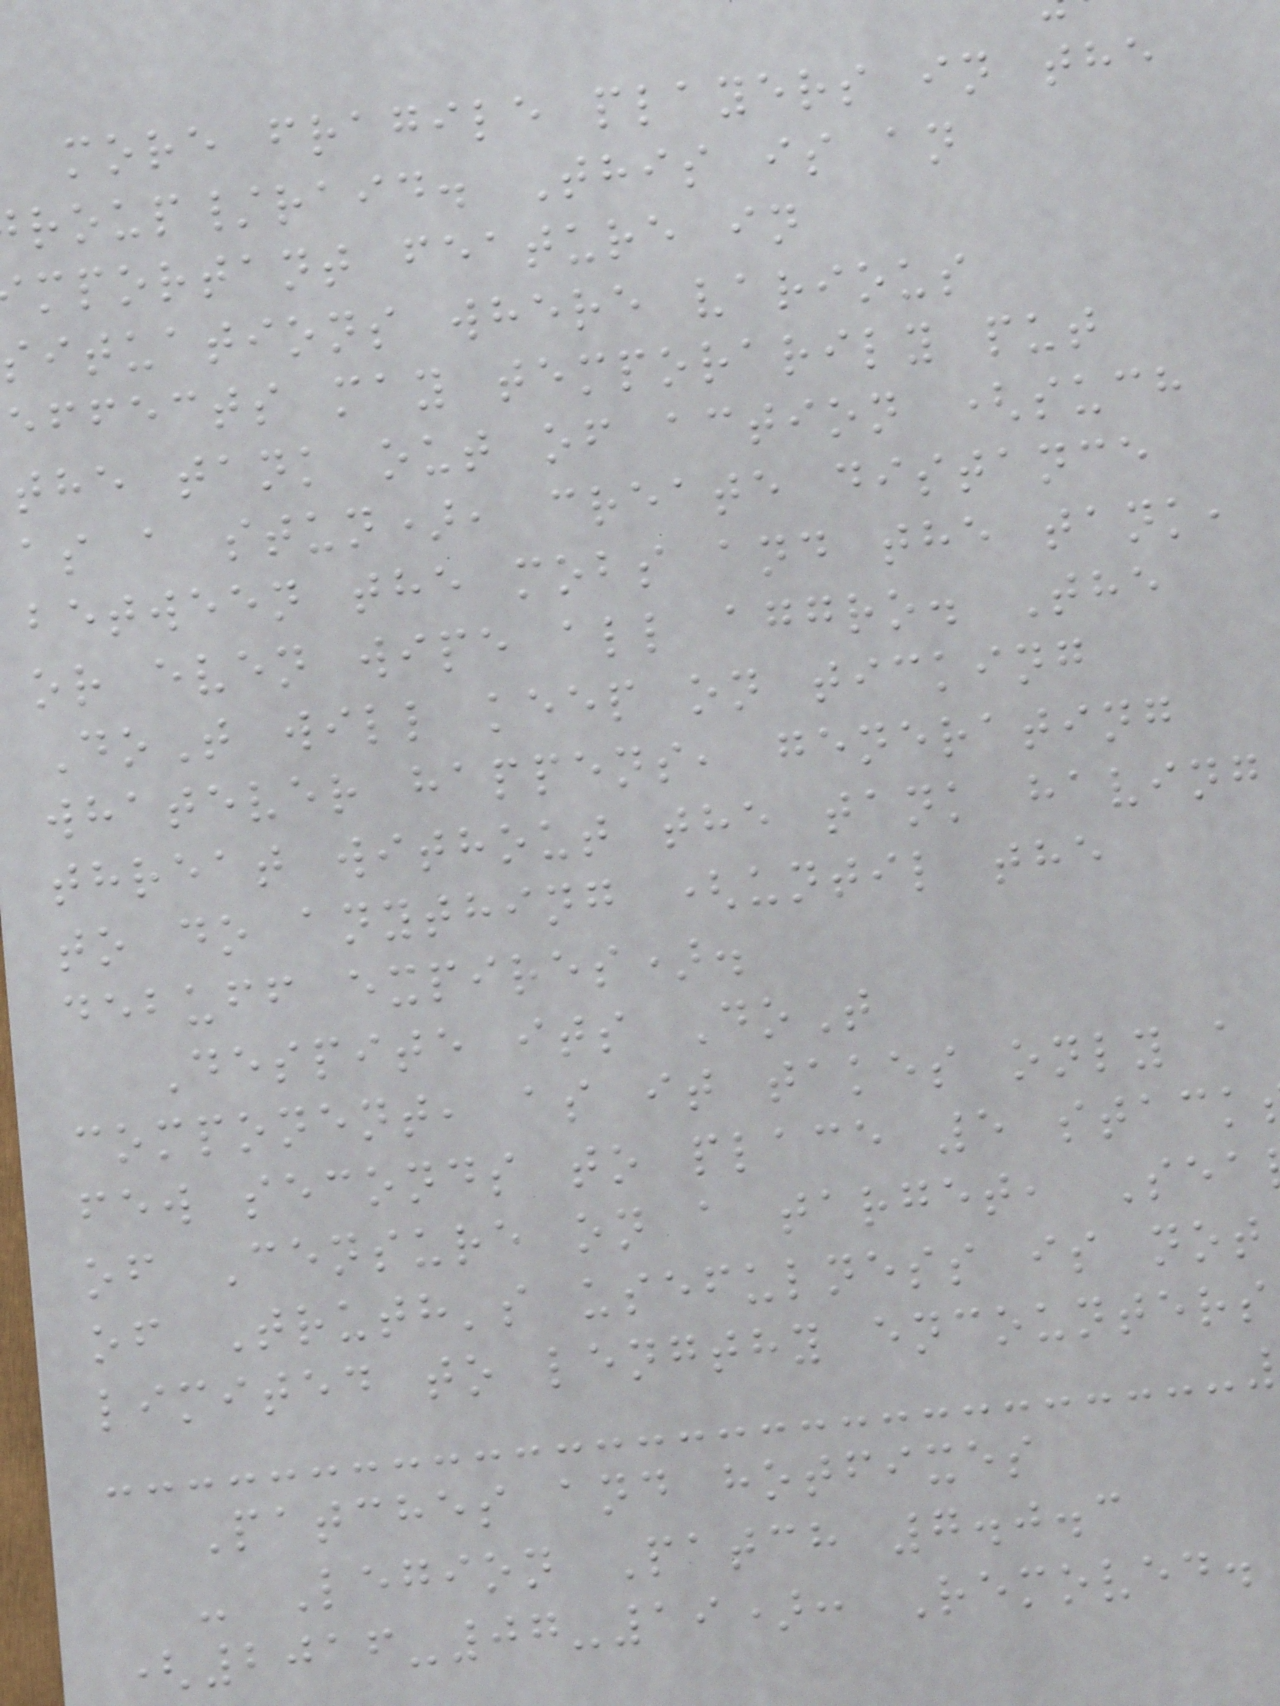more fragile players in the
roup/raid. This is an
mportant feature in
situations where various
effects may temporarily put
the tank out of action (such
as a stun), create distance
between the mobs and the tank,
or even wipe all aggro. The
DoT will keep on ticking
whatever happens, generating
threat without the tank having
to do anything (until the
debuff expires).
Despite its DoT
component, as it takes only a
few seconds to place 5 stack
of Censure on a target, Sea
of Truth's usefulness is not
limited to lengthy encounters
Patches and hotfixes
- Legion Patch 7.0.3
(2016-07-19): Removed.
